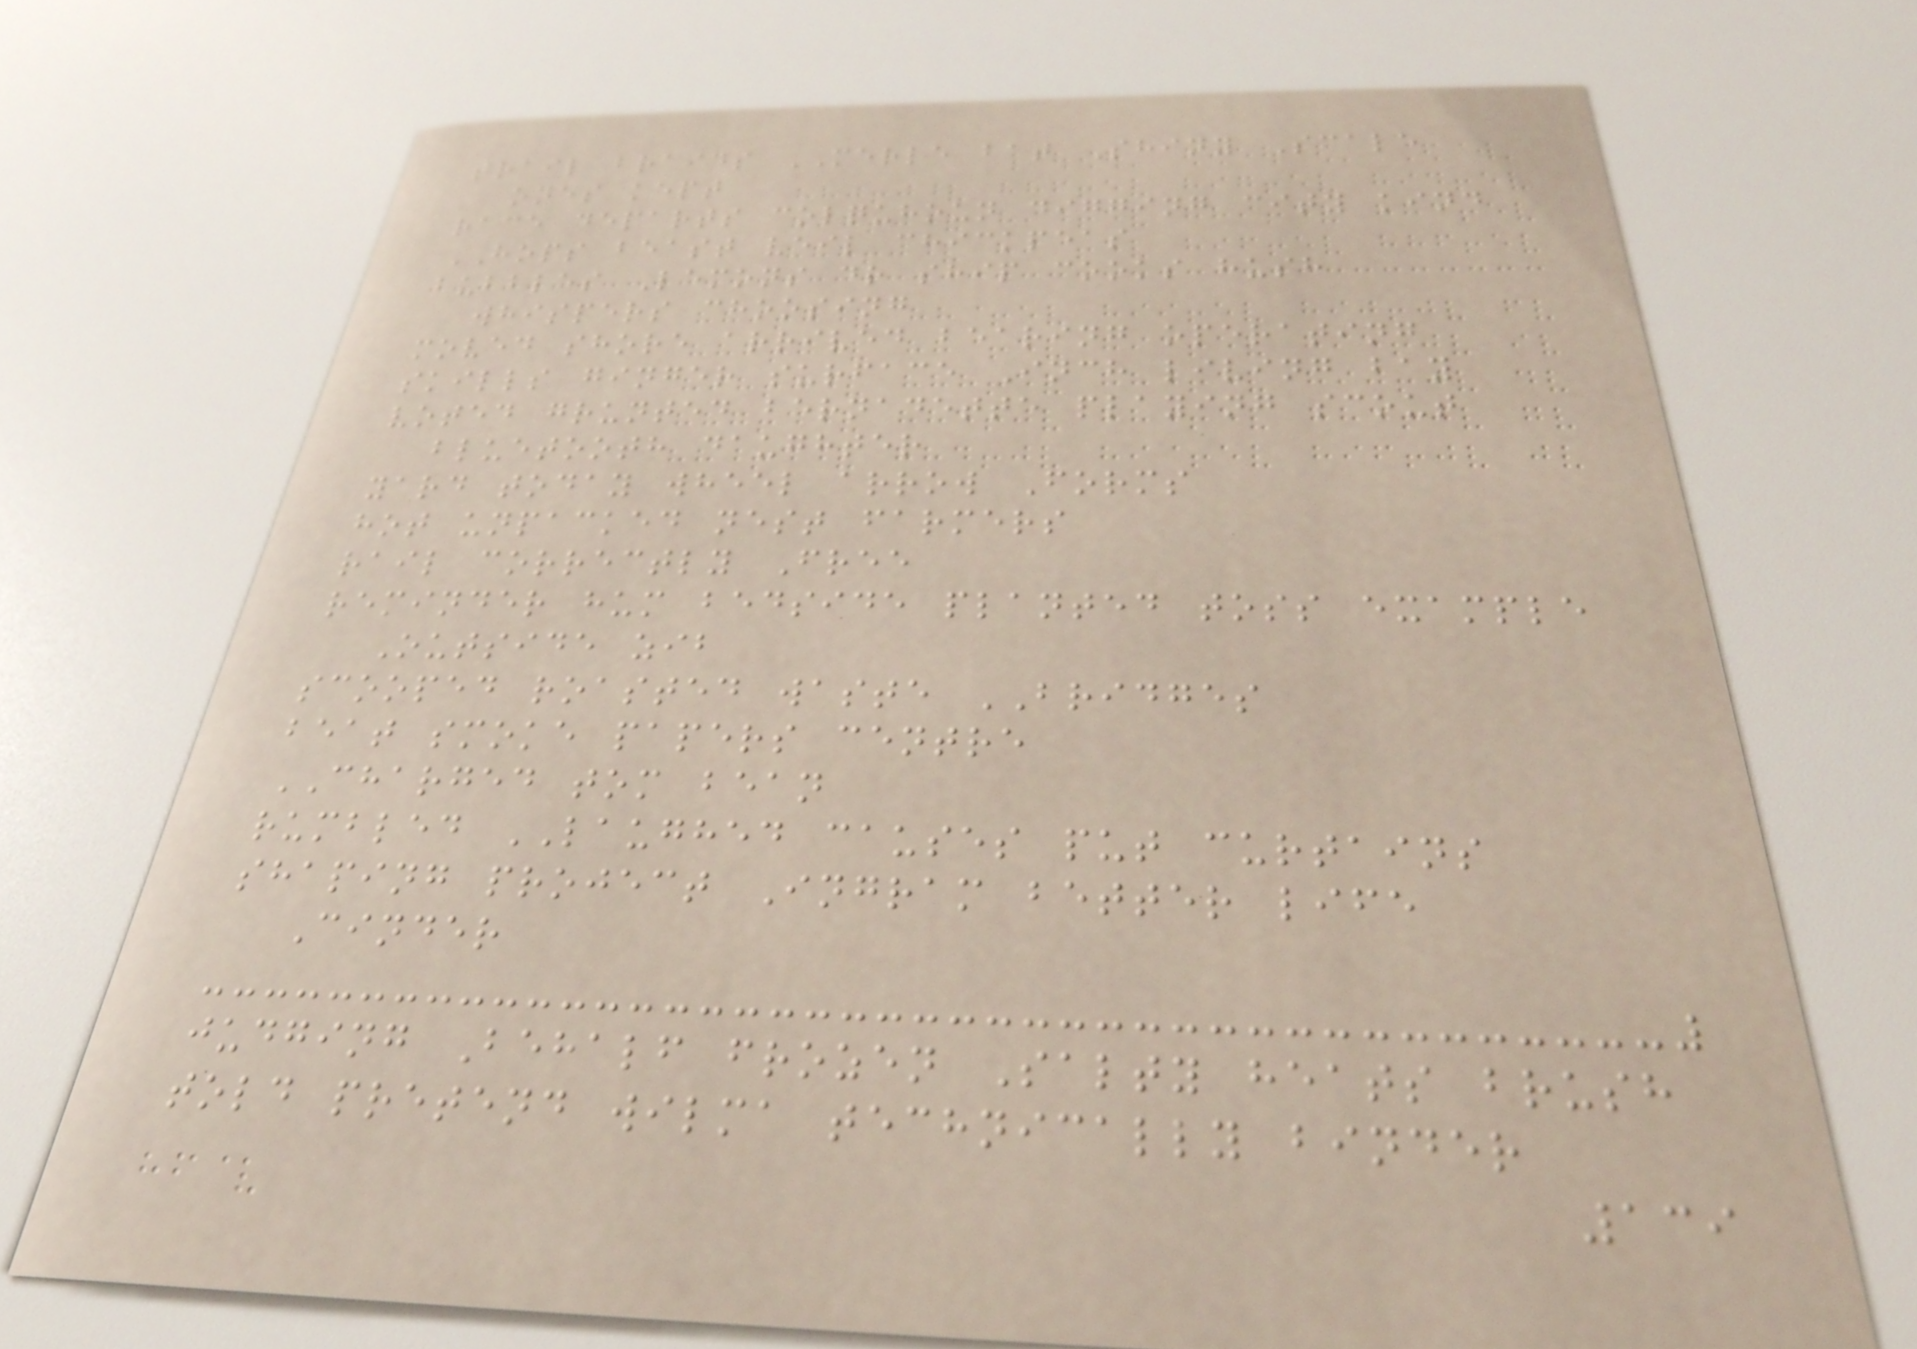trail braids MERLE bat Shiny Scale
ones kept
race departs colquhoun digging city kind
HOPS beast veil chickpeas
bubbles Lemons dr ship cooks hush
whispers choosing
moved shore arrived bearing operating
skills ginger surface Inch living bay
voted grunted bernadette playing scout
bluetooth daughter
yard today wheel arrow Forms
hot unpacked nest farmers
rail correctly Free
reminder hum bedside planted toss example
Outside zib
scooped roasted waste BRIDGES
beat smoke papers centre
CHARGED tom bean
rumbled LAUGHED causes put curtains
shaping project Ingram better life
Cinder
judging Behalf frozen Salty heats brush
told pretend wilma technically binder
139
